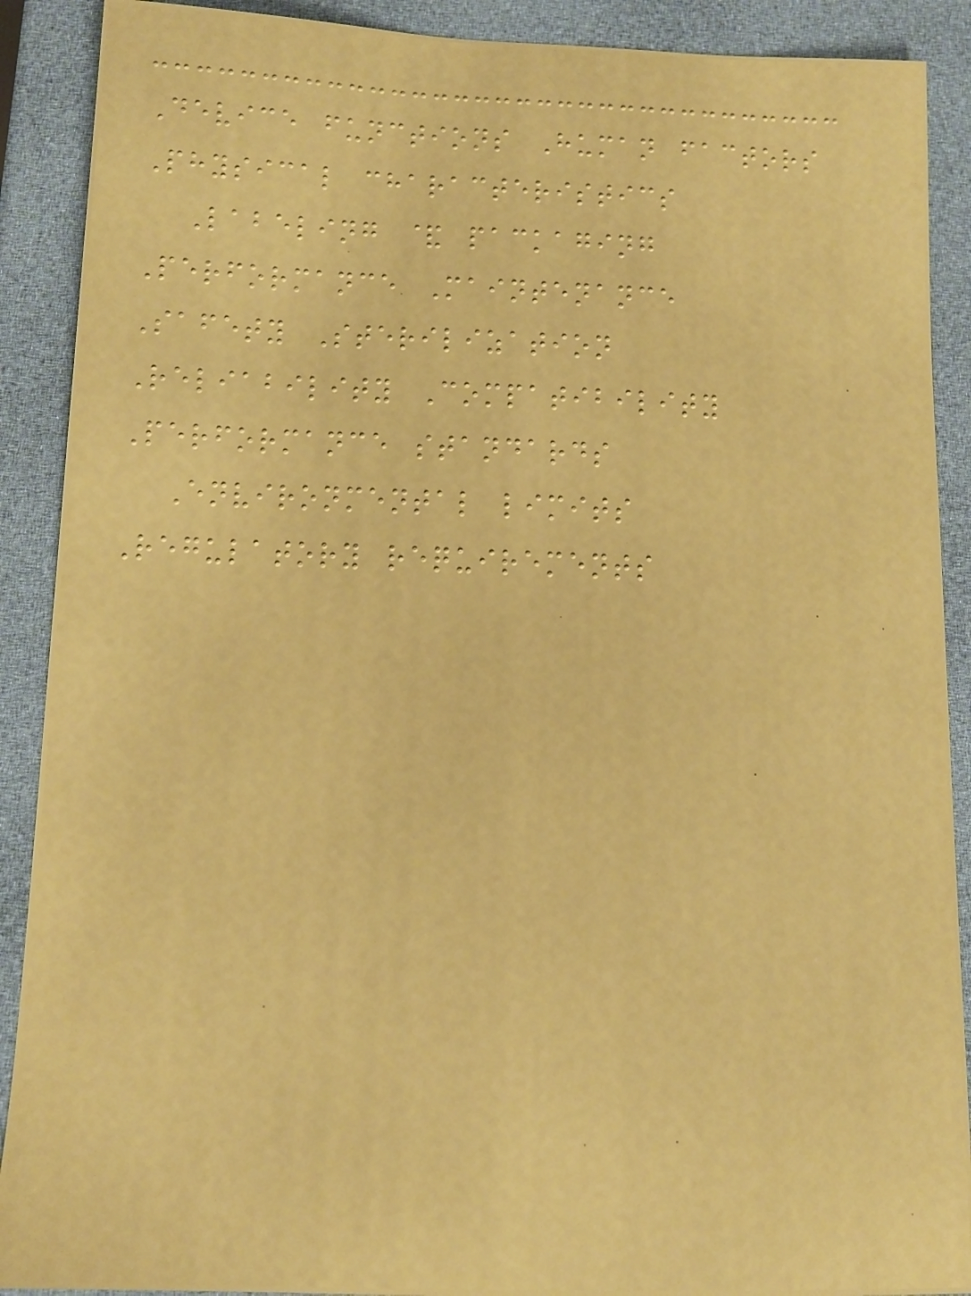Device functions Human factors
Physical characteristics
Labeling & packaging
Performance Maintenance
Safety Sterilization
Reliability Compatibility
Performance standards
Environmental limits
Regulatory requirements
